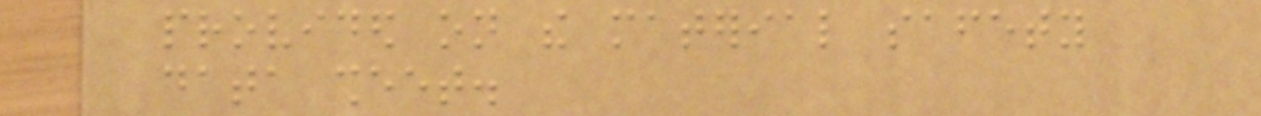provided on the material safety
data sheet.
